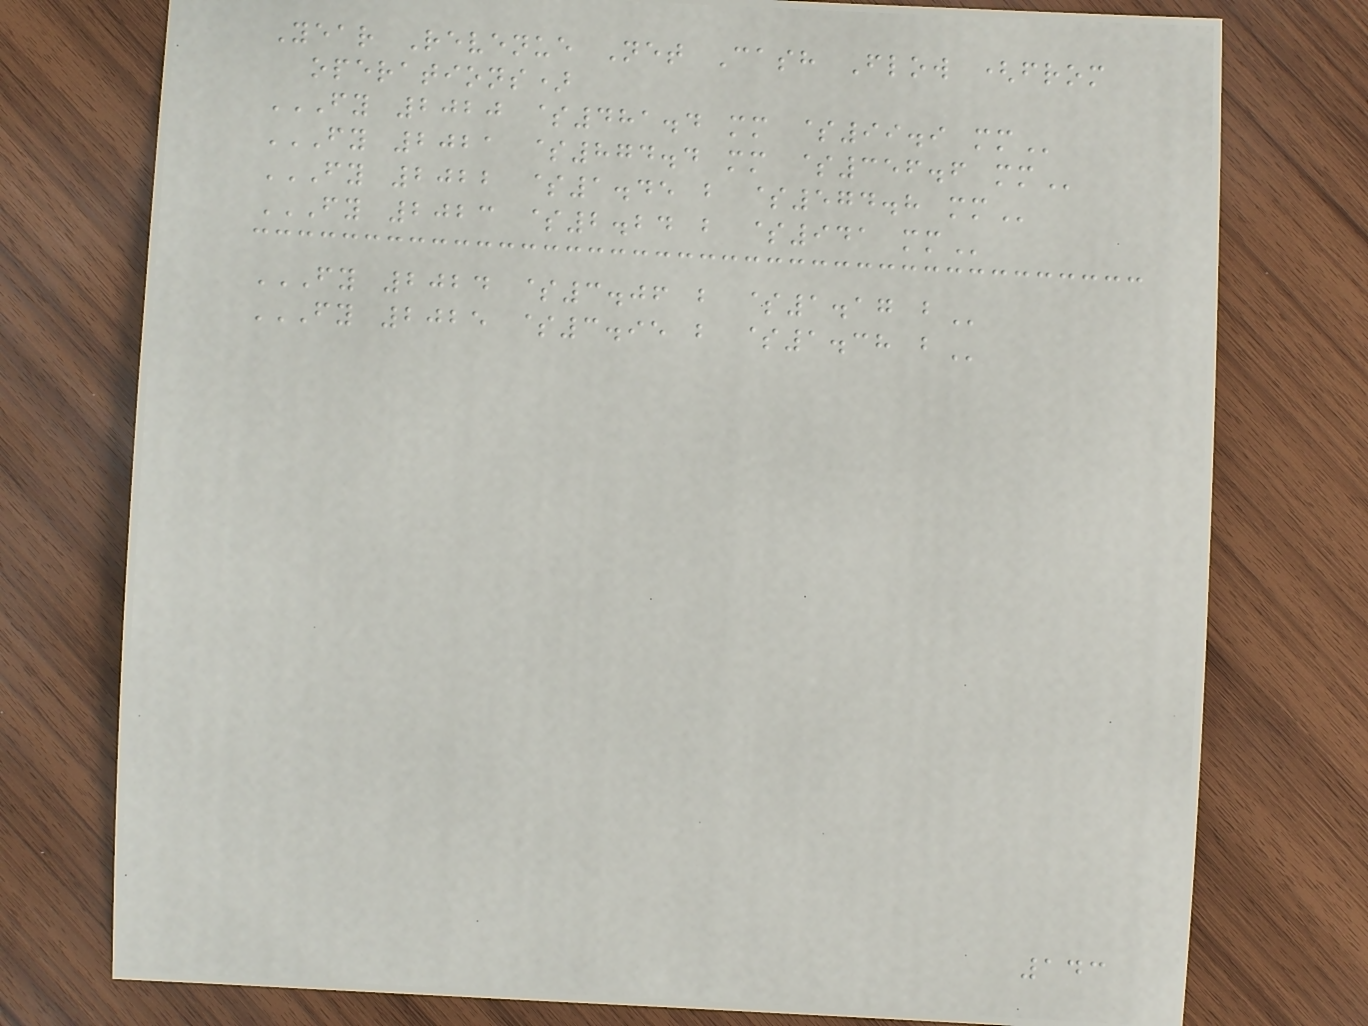Year Revenue Net Cash Flow (from
operations)
FY 2020 $481.4 MM $99.9 MM
FY 2021 $874.4 MM $356.6 MM
FY 2022 $1.45 B $574.8 MM
FY 2023 $2.24 B $941 MM
FY 2024 $3.06 B $1.17 B
FY 2025 $3.95 B $1.38 B
143
